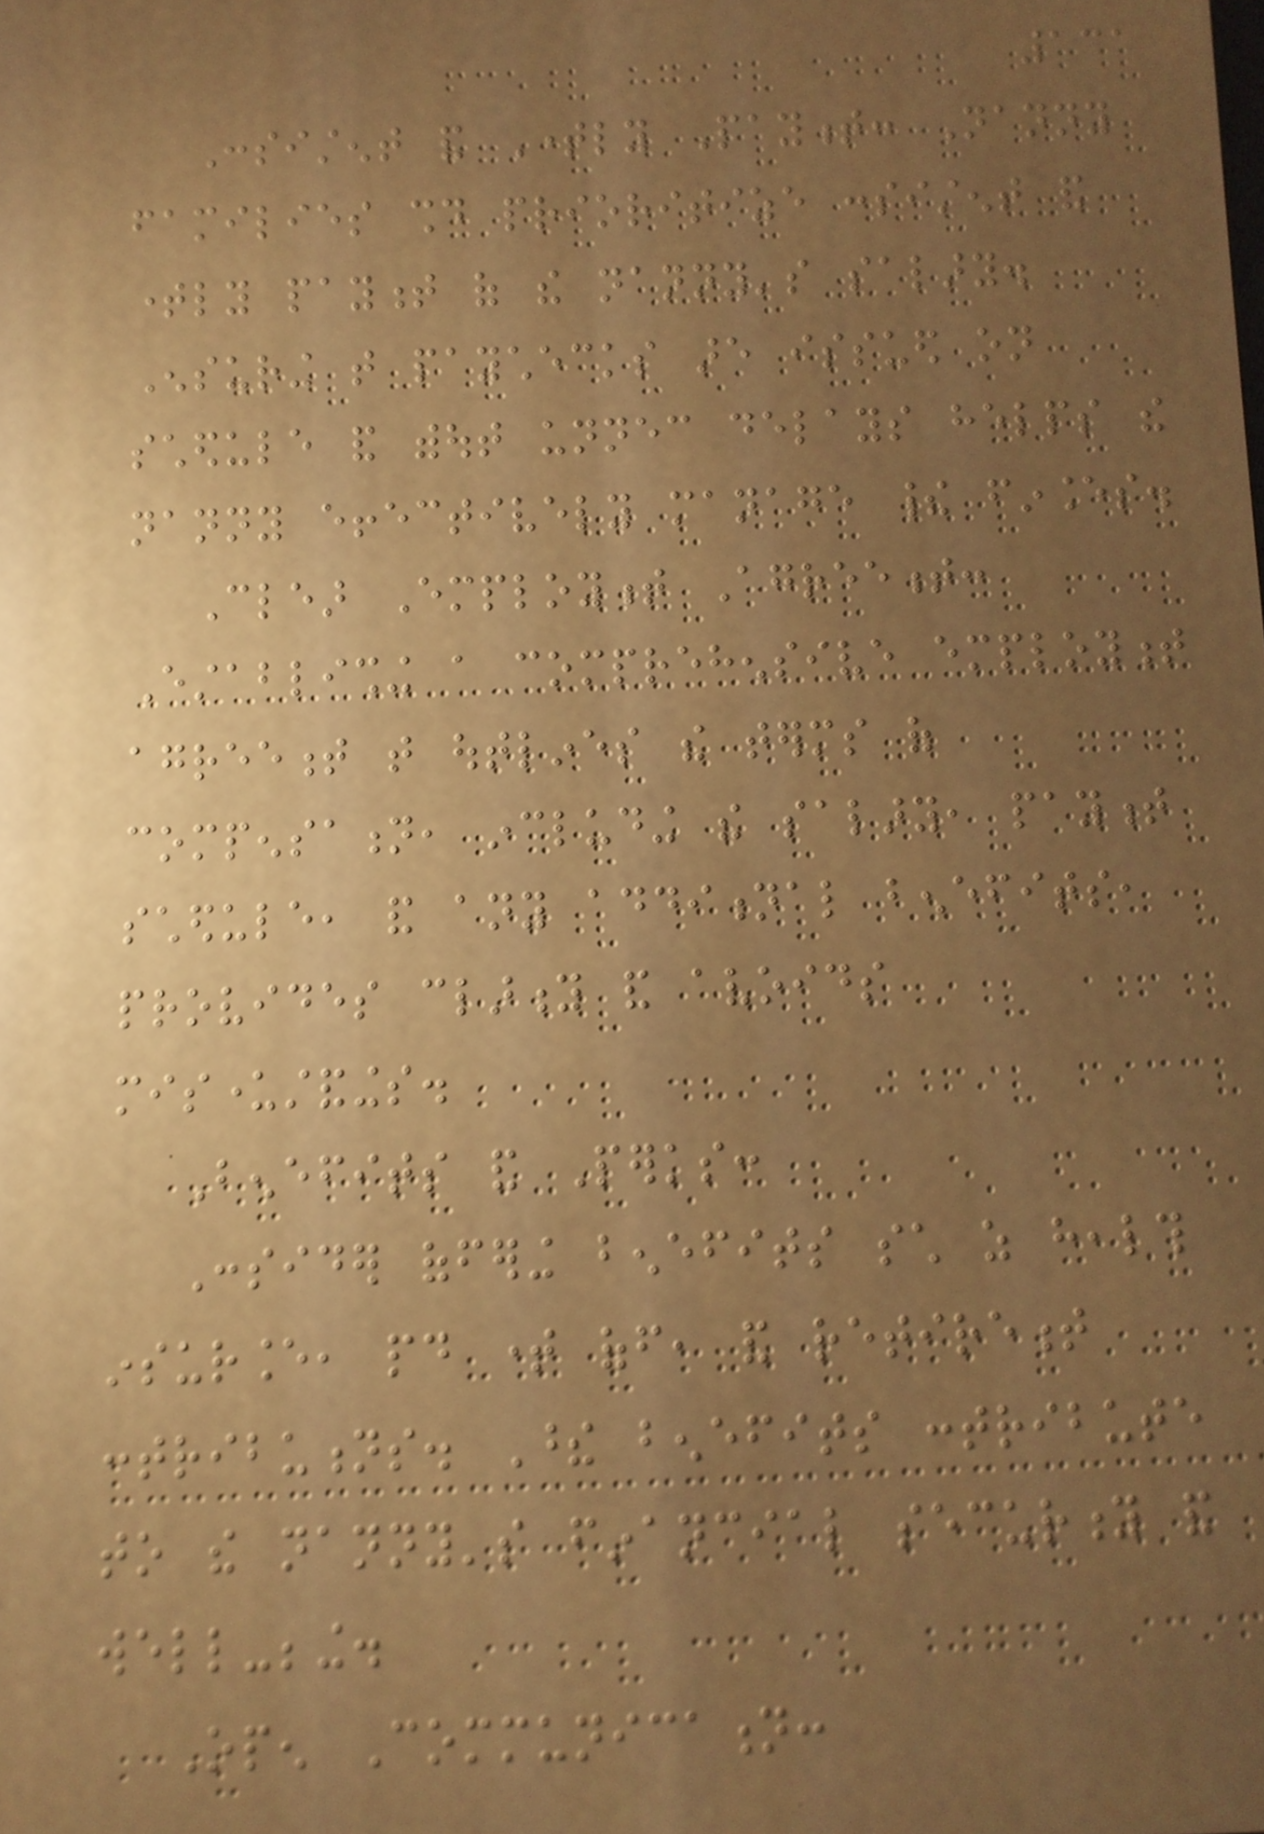131
Consistent and Timely Payment: Nanny
families should prioritize consistent and
timely payment of the nanny's salary.
Ensuring that paychecks are issued on
schedule and without unnecessary delays helps the
nanny effectively manage their finances.
Clear Employment Agreement:
Establishing a comprehensive employment
agreement that outlines the terms of
compensation, including the salary, payment
schedule, and any additional benefits,
provides clarity and avoids
misunderstandings.
Benefits and Perks:
Consider offering benefits such as health
insurance, paid time off, and retirement
contributions. These benefits contribute
to the nanny's financial security and
well-being.
Open Communication:
